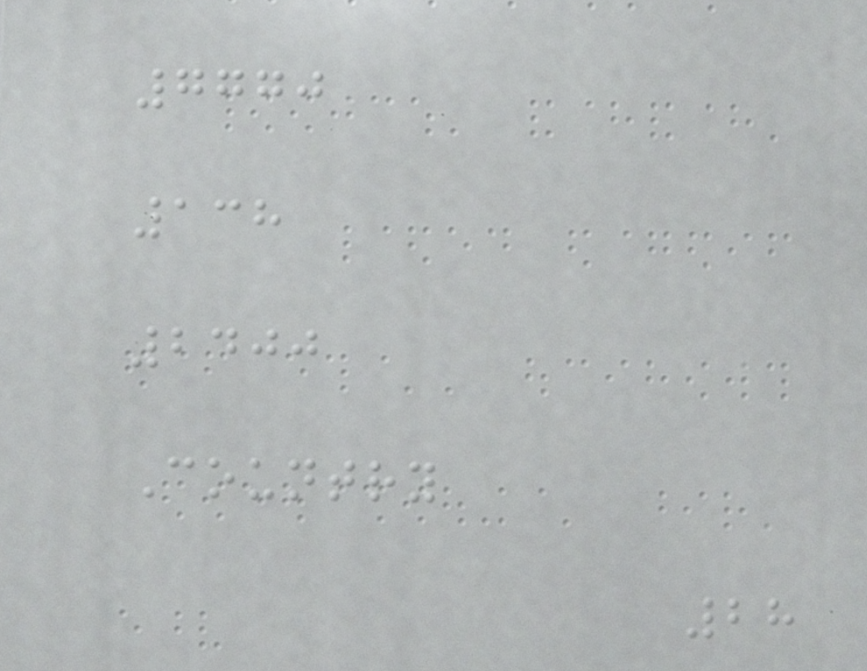7770
138
2400
Country
28
